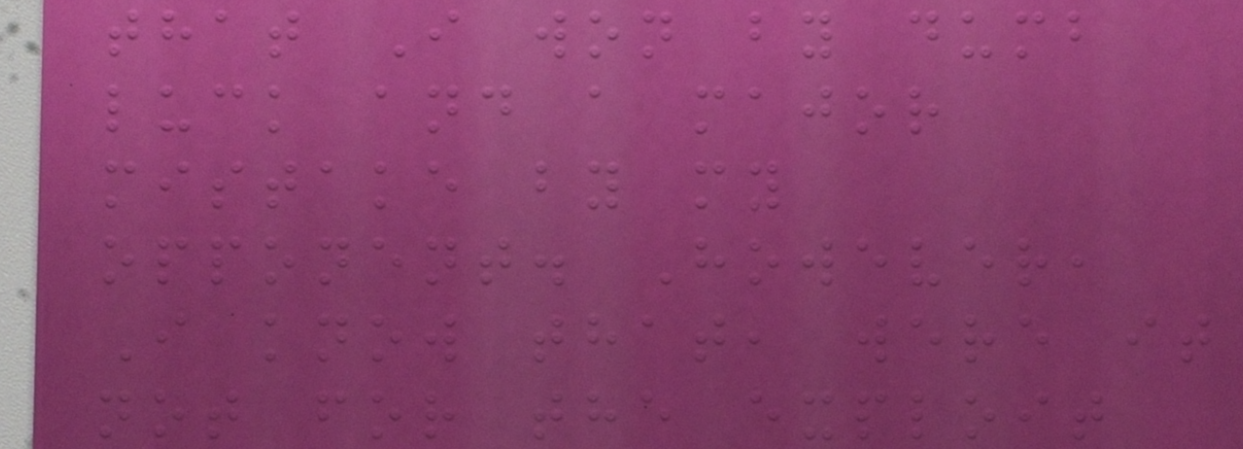that I won by dumb
luck and a major
mistake by my
opponent. However,
I know that, were it
not for the exploit
